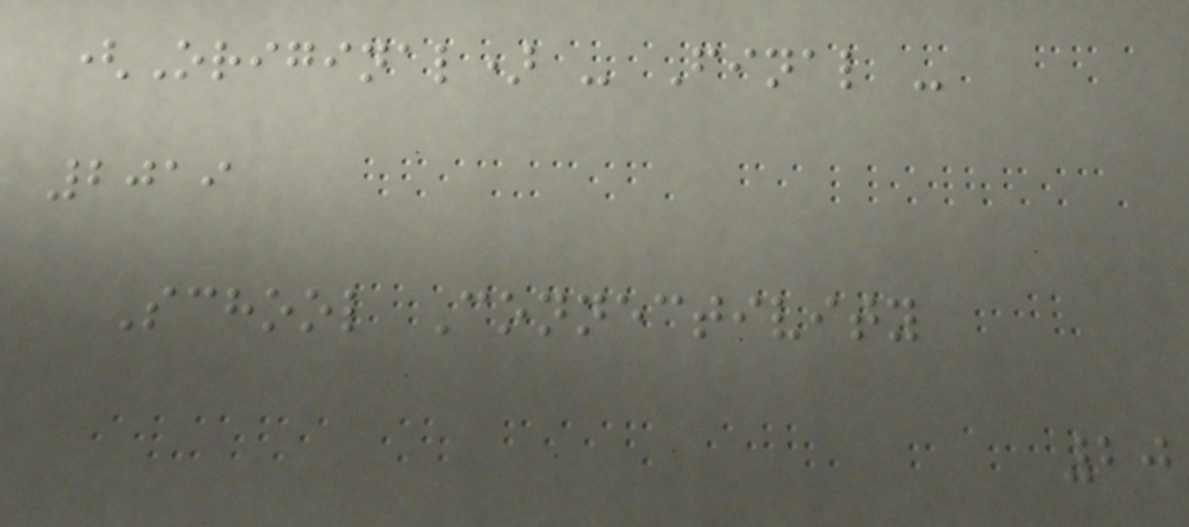(Original) - Final -
2019
School Connectivity
20
